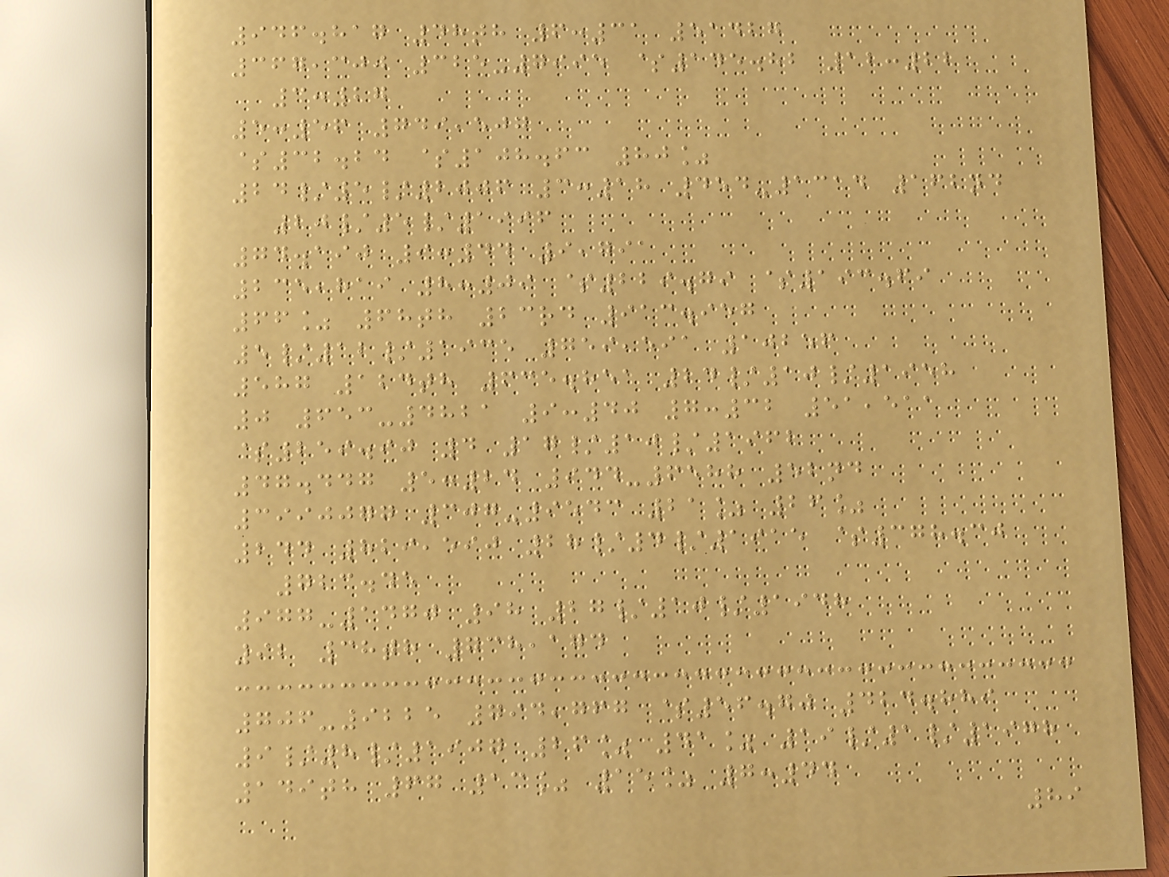946.817 48th 6:31 51427
367,300 325-7995 $145.82 12:22
3:27
5:56 749,507
$32.24 $108.63 80%
24/5/2006 3:18 454-1314 162nd
20/5/1996
74.190 9:44 9,791
235,819 8:09 $229.79 $193.69
66% 68th 23rd 913.957
5/12/1935 759,591 10256
587 124th 635.851 24/10/1958
0 653-4821 9:40 7:32 51,511
$259.90 4 17/10/1962
47.447 5:24 944-6588 52nd
3990077 307-9543 21% 26%
244 829,590 28/4/1915 $378.30
723.45
977-1470 98 27/10/1948
92 38th 738,174
706-9225 794,767 $56.70 424.889
9/8/1907 26% 41% 19/1/1978
149th 67 13% 15% 7:44
89
